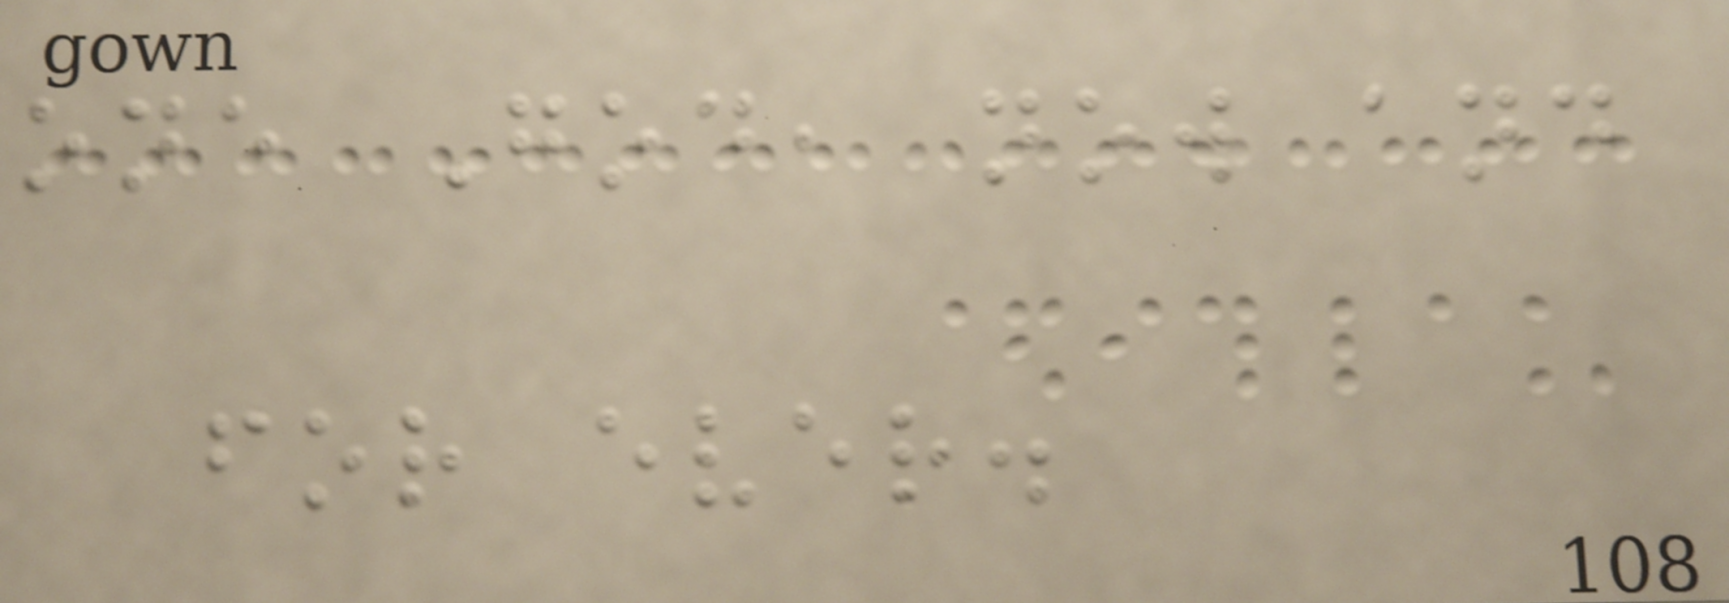one God, now and
for ever.
